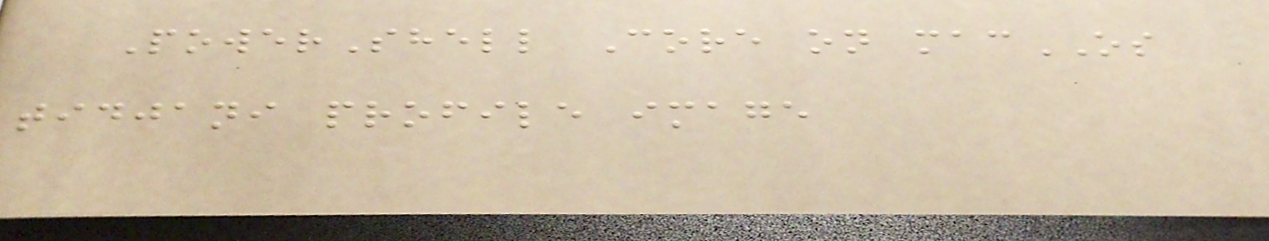PowerShell Core on macOS
tidjani profile image
